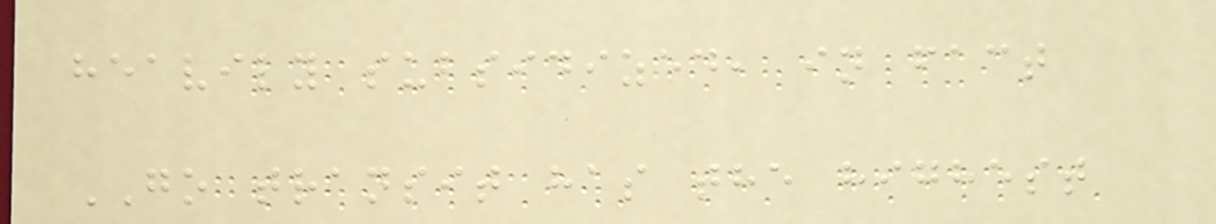heavily subsidized, in fact
GO transit has the highest
